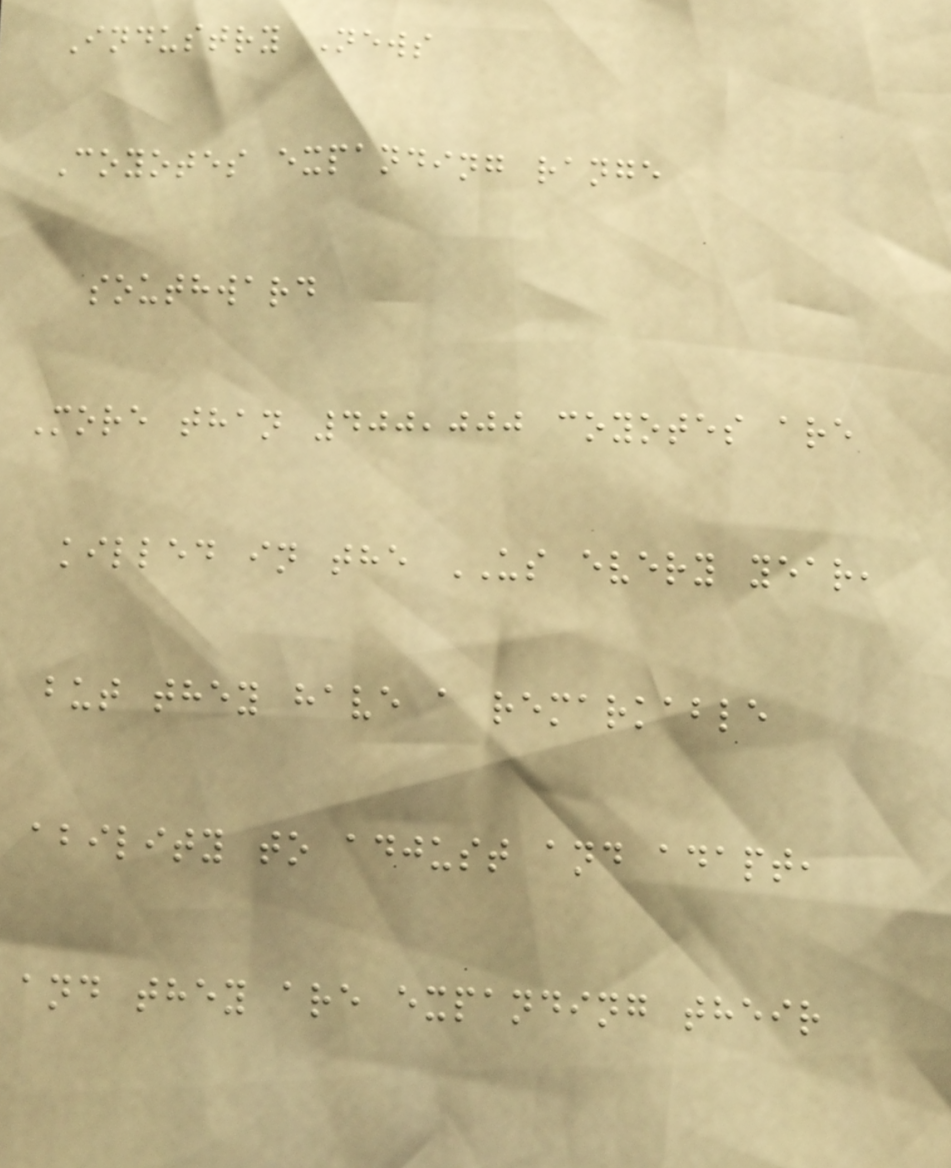Industry News
Coyotes expanding range
southward
More than 400,000 coyotes are
killed in the US every year,
but they have a remarkable
ability to adjust and adapt,
and they are expanding their
